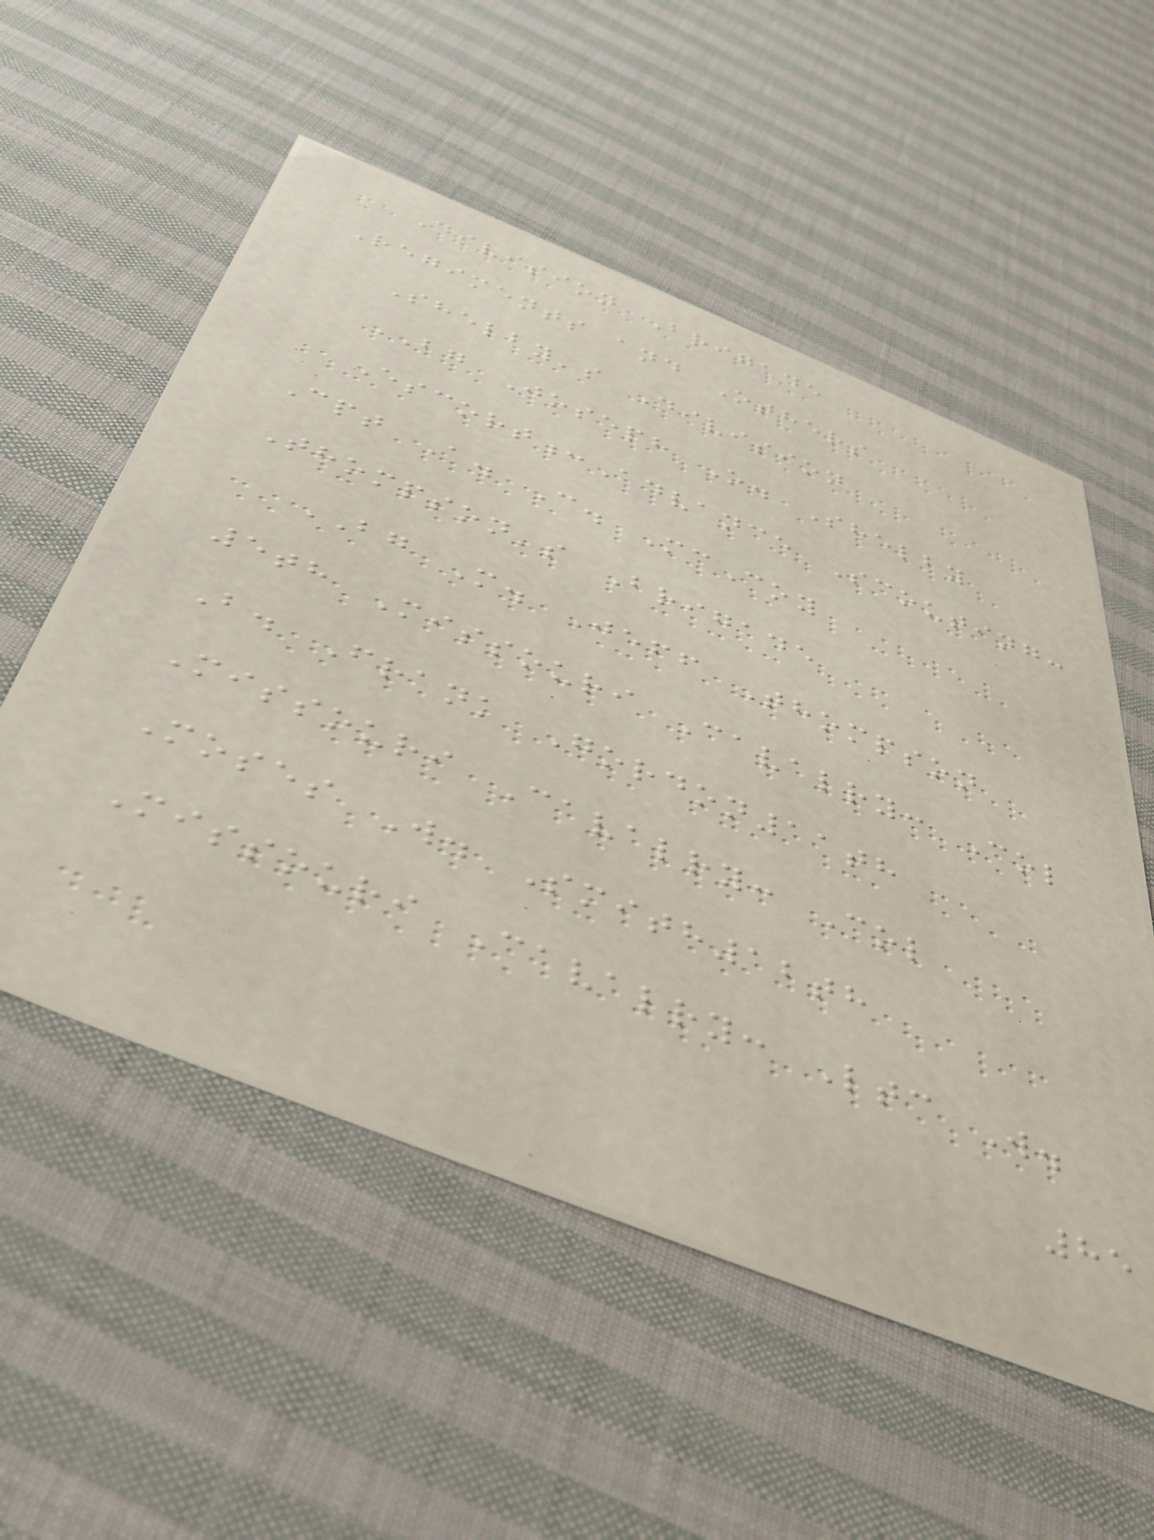Division Brigade
Regiments and Others
Shelby's Division
BG Joseph O. Shelby
Escort:Advance Scouting:
Cpt A. C. McCoy
Thompson's Brigade
BG M. Jeff Thompson
5th Missouri Cavalry: Col
B. Frank Gordon11th
Missouri Cavalry: Col
Moses W. Smith12th
Missouri Cavalry: Ltc W.
85
